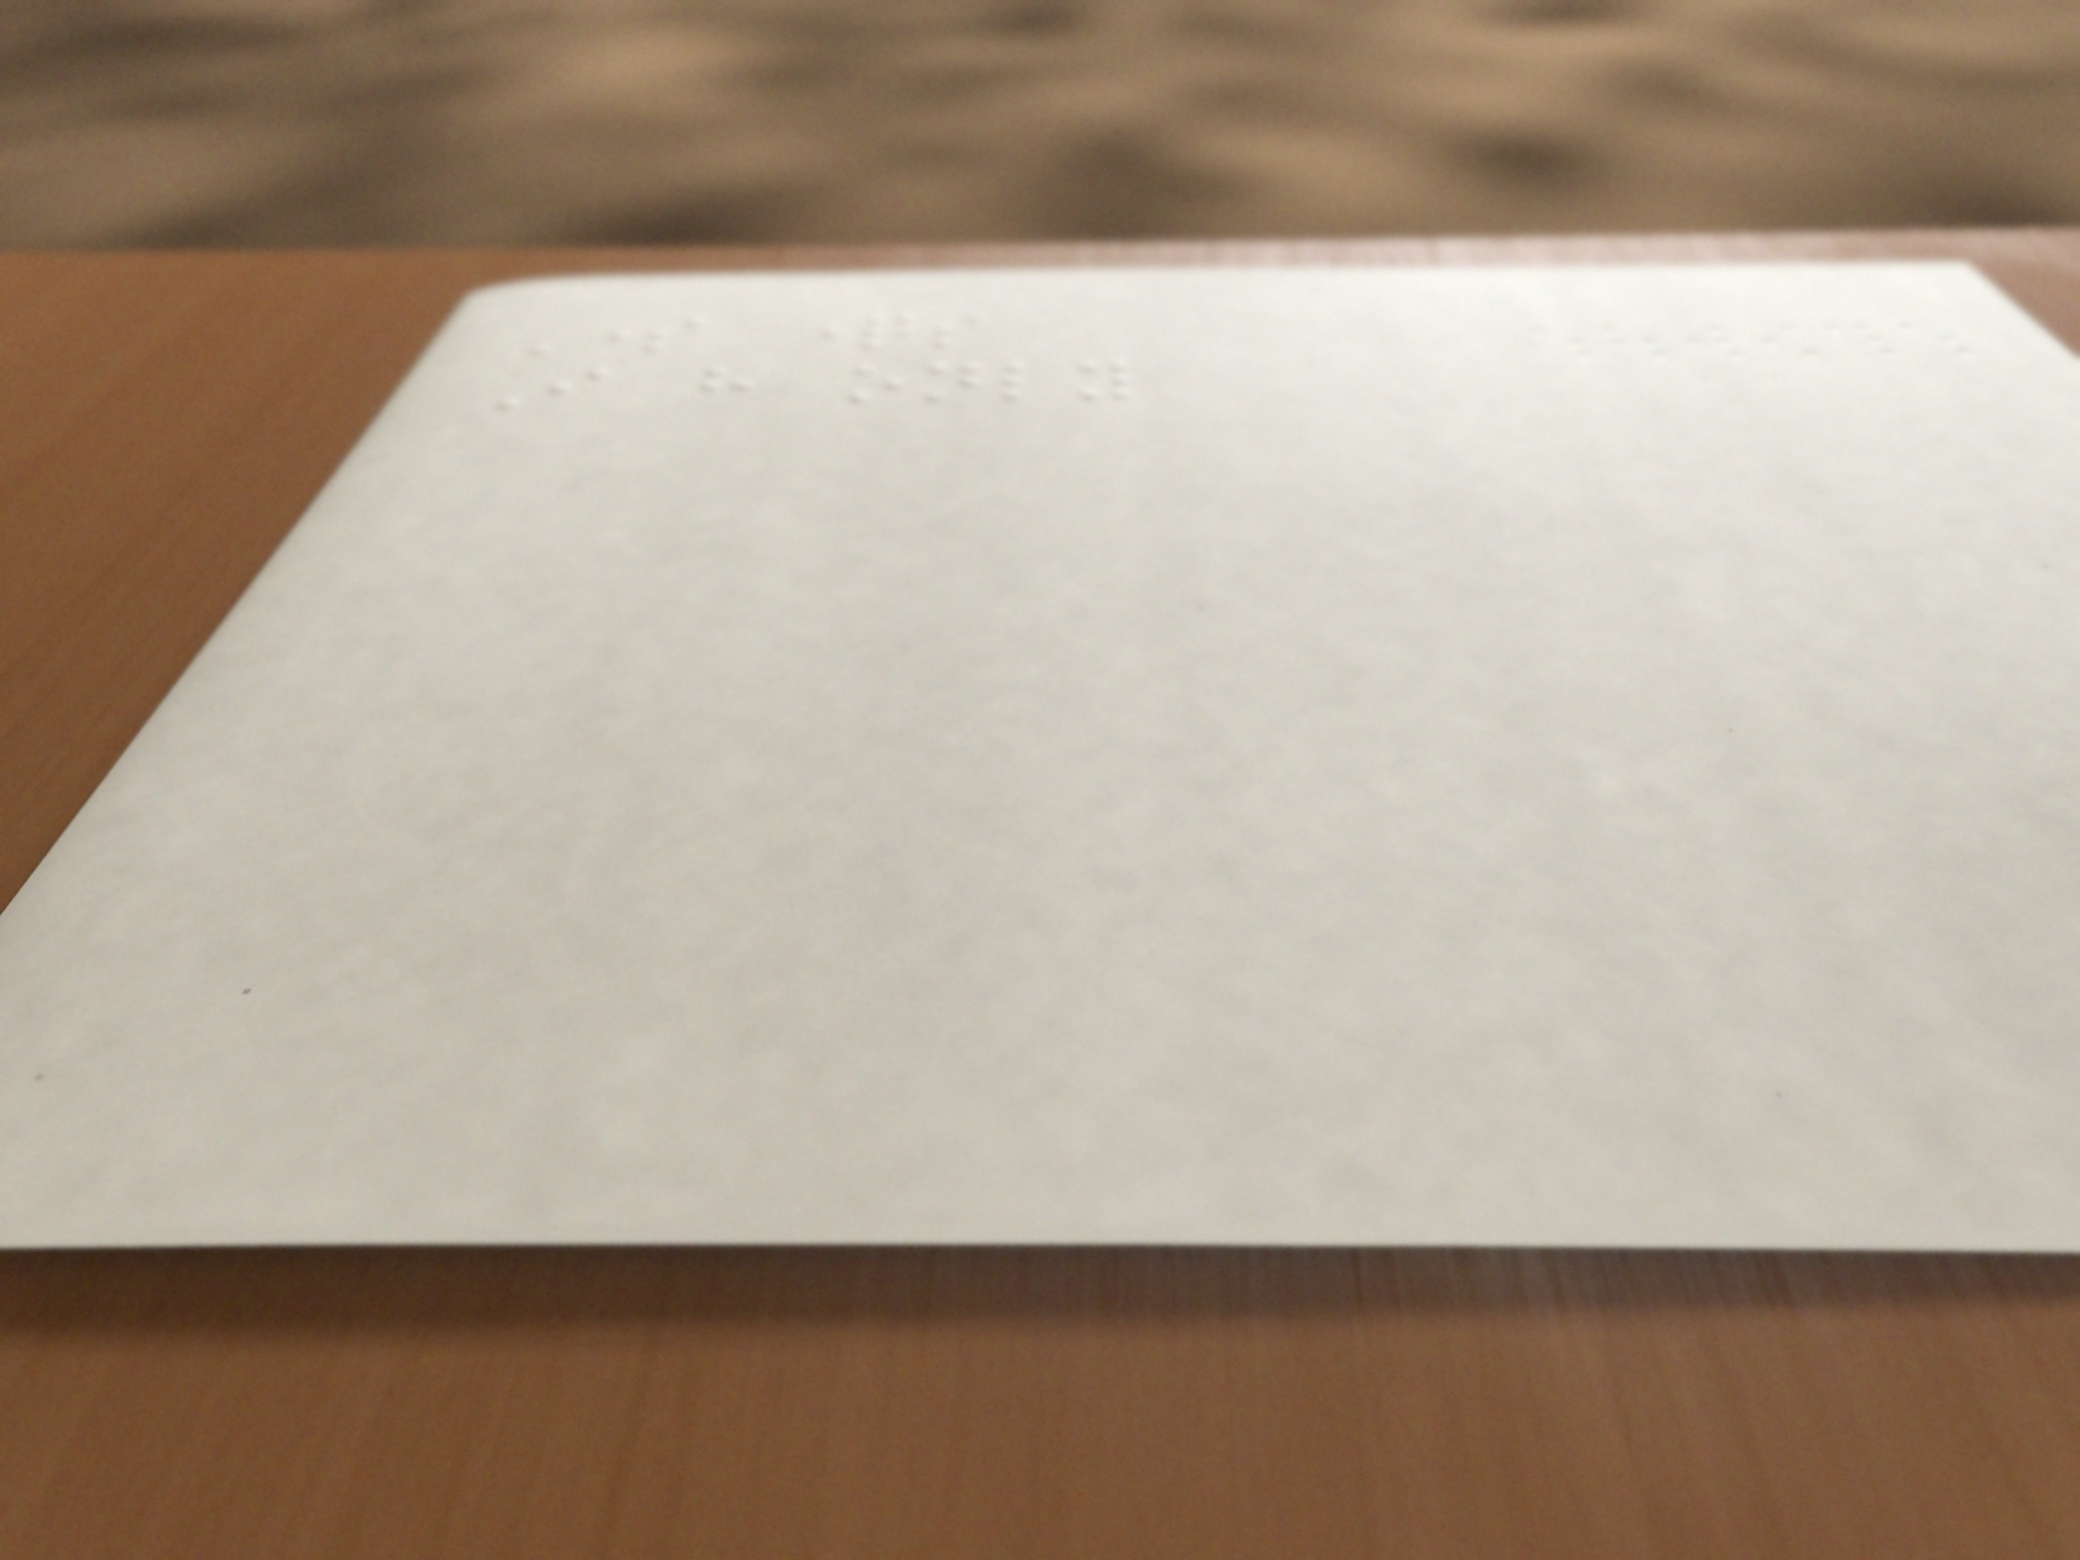Some questions
I have only
